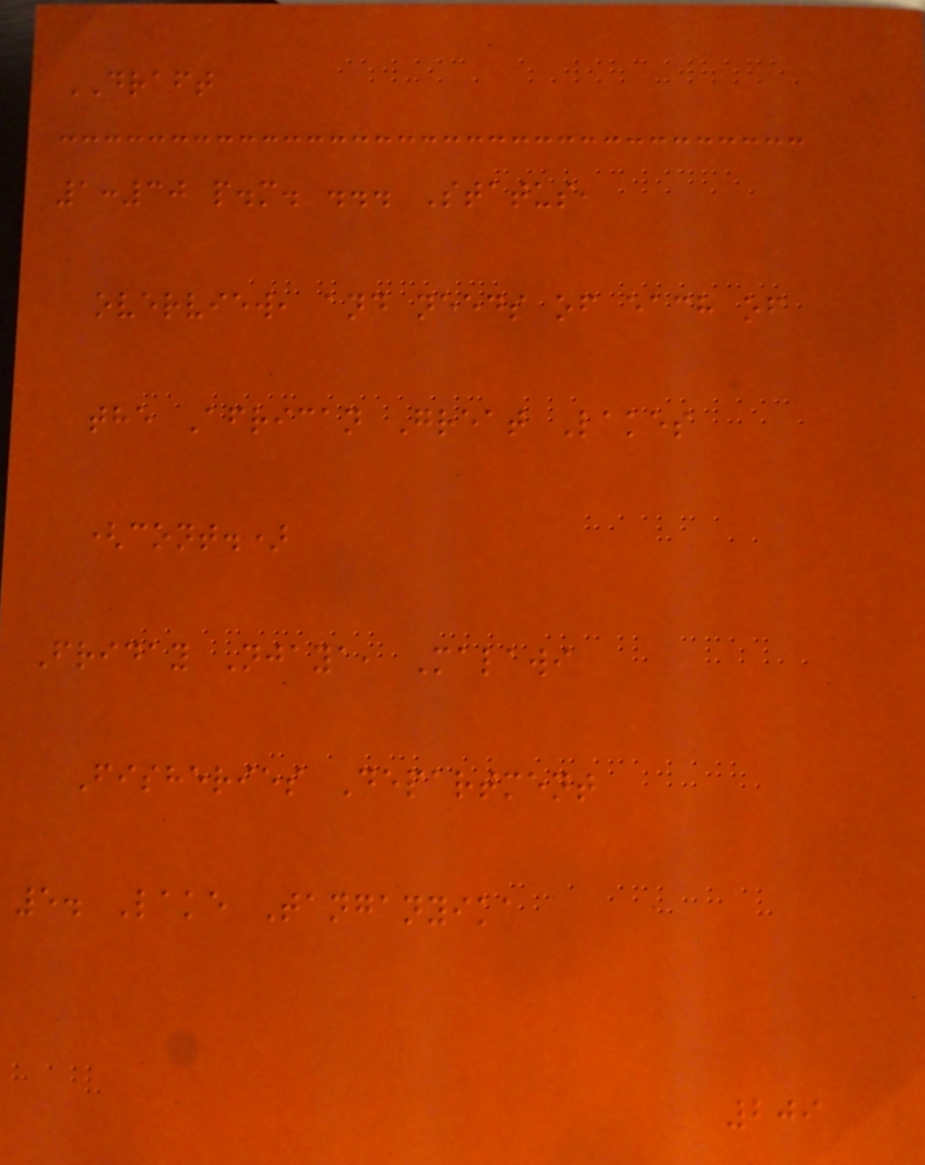DRAFT
1:30 p.m. ... Status,
overview, and needs of each of
the African Great Lakes
(cont.)
Friday Njaya, Malawi
Fisheries Department
5. Lake Tanganyika
209
